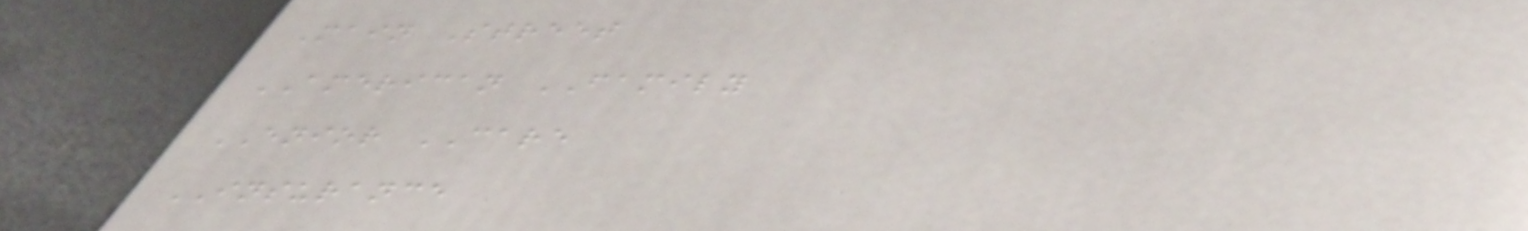Main Street
AMERICAN FAMILY
ENIOR CARE
INSURANCE
